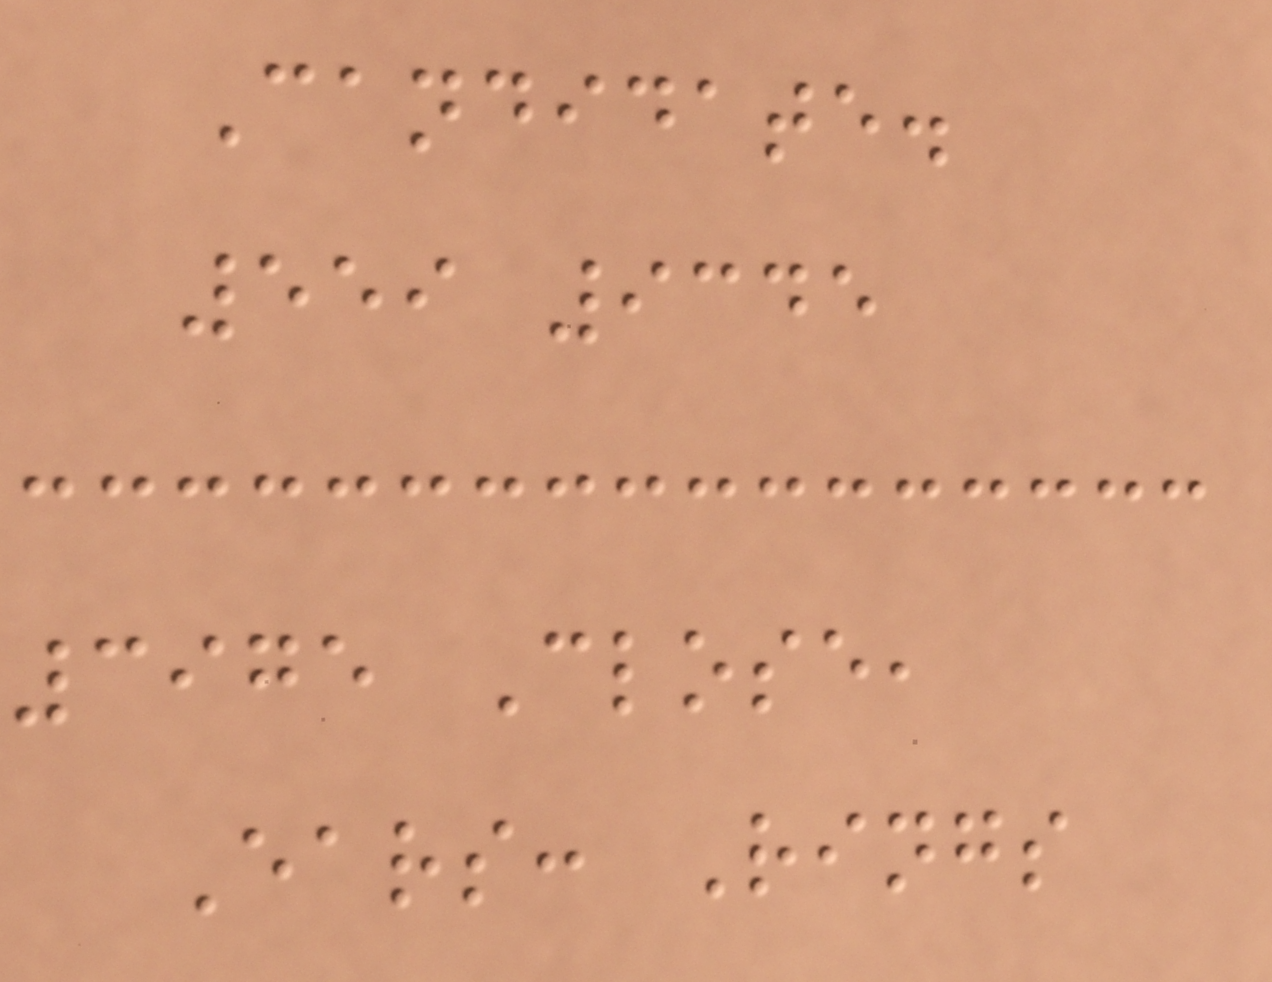Candidate.
559 9345
3975 Close,
Ears: Rings
